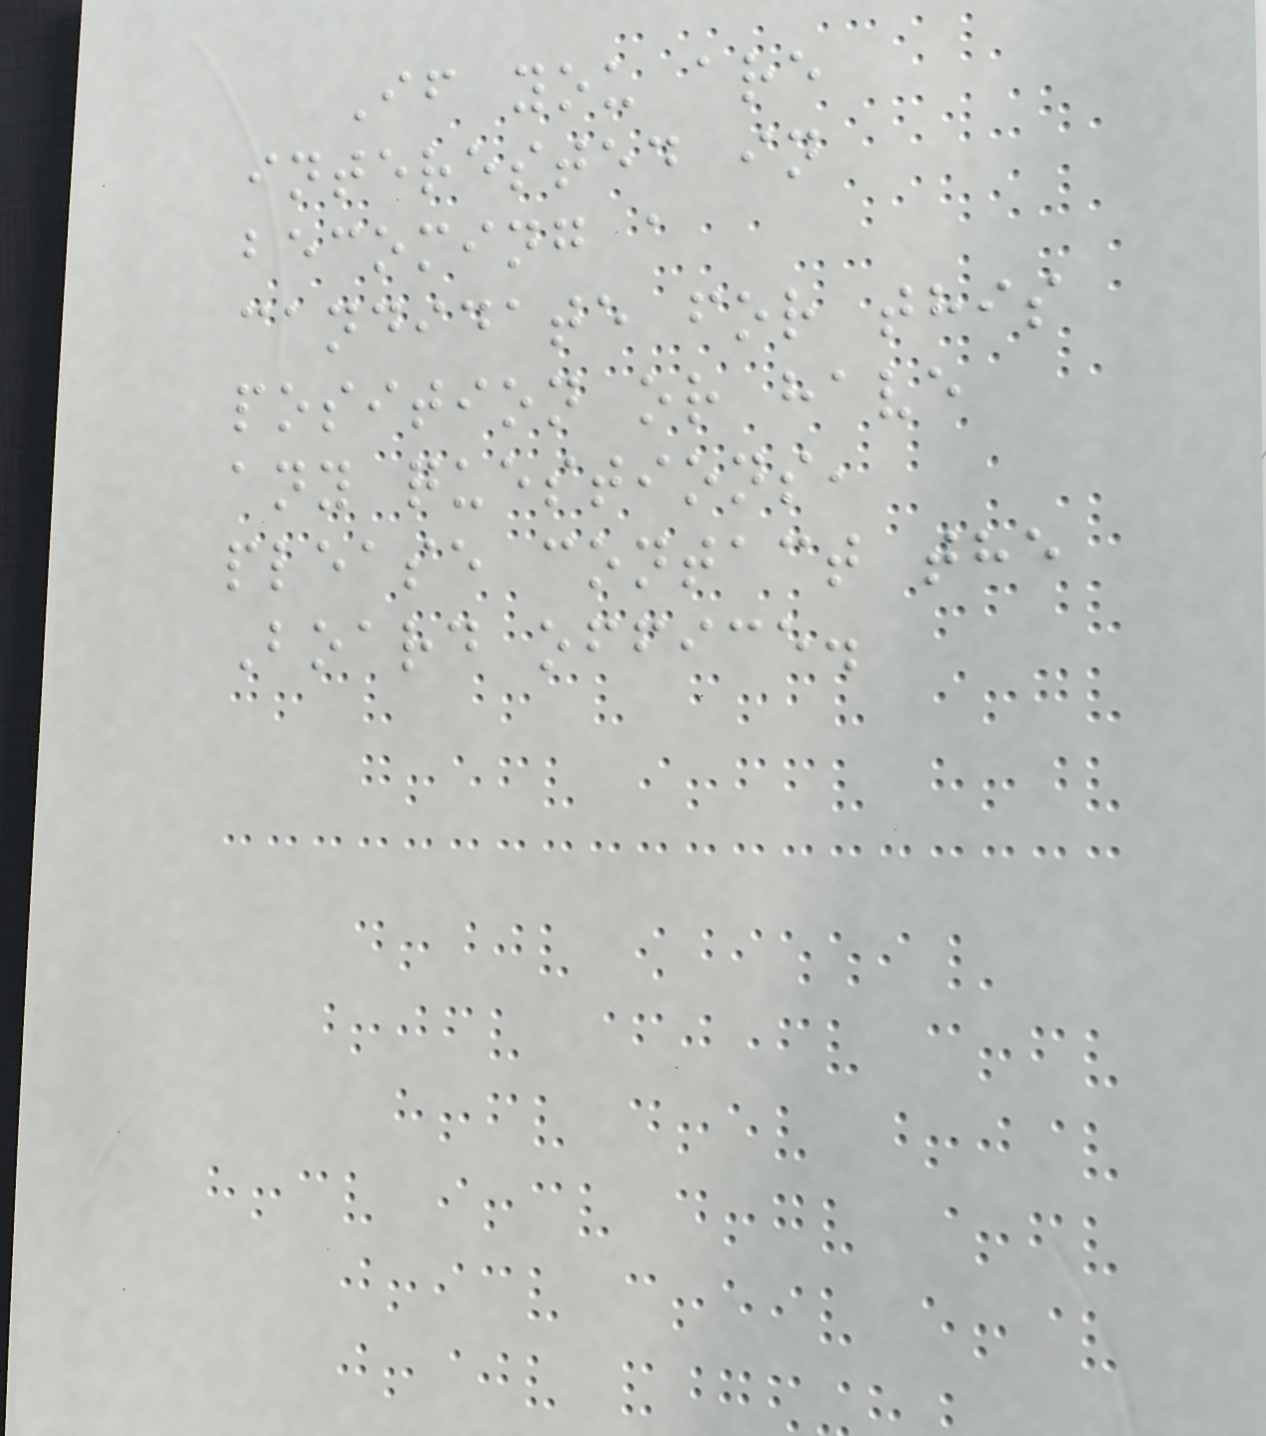If you are
interested in
becoming a
candidate for this
position or have
any questions,
please contact the
Board office.
